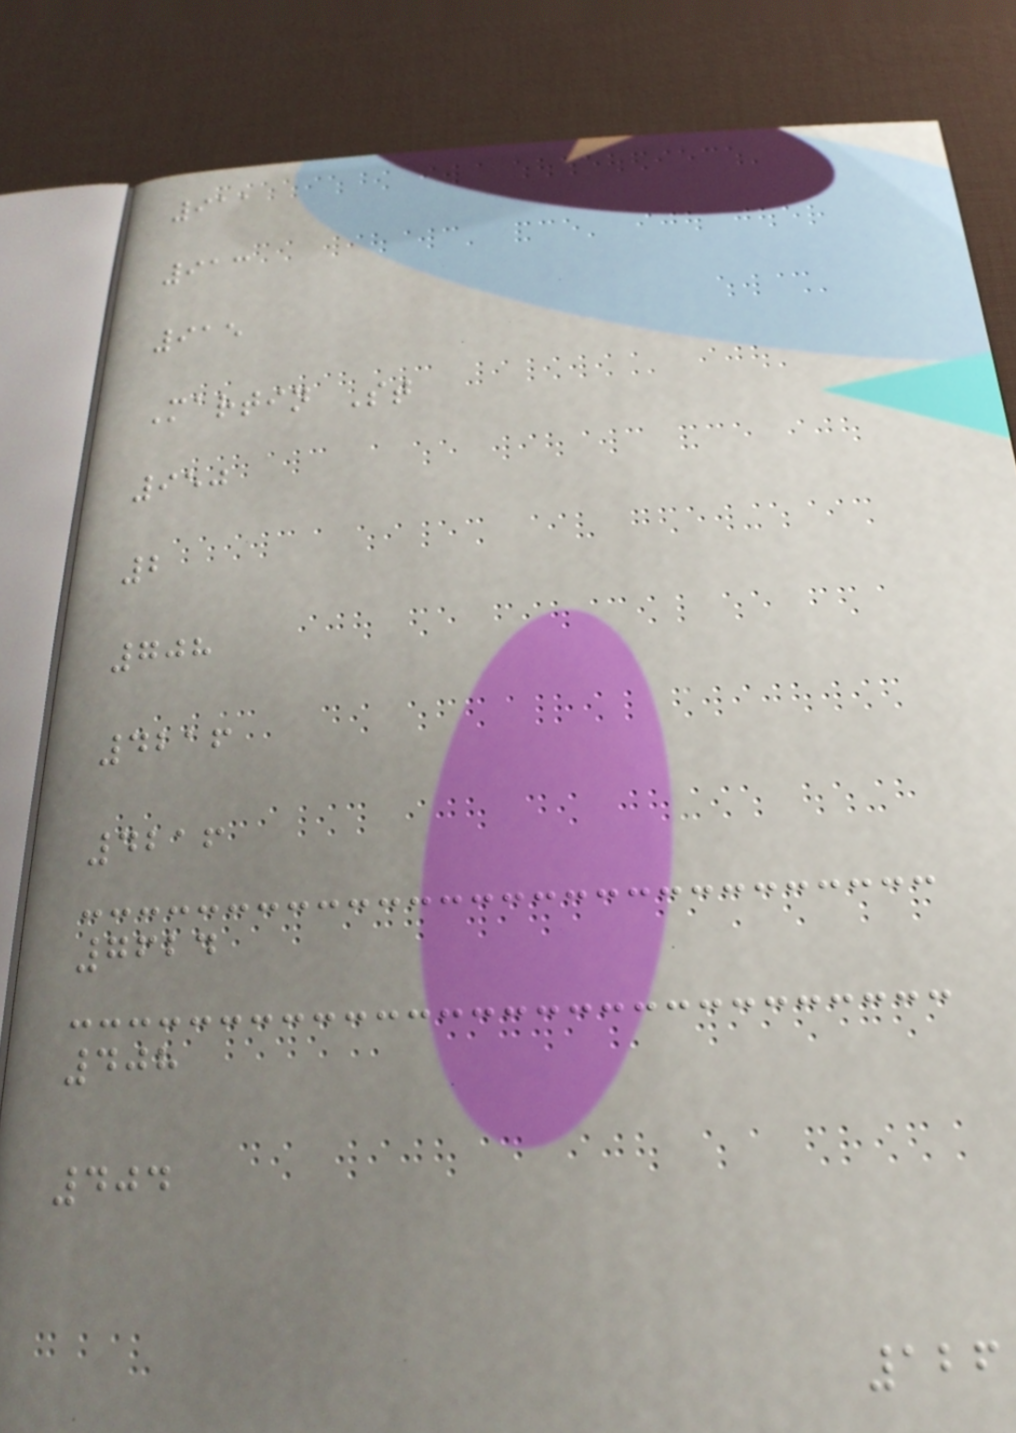911
913
915
Martin St
950
2
708
4216
4216
7624
408
404
126
